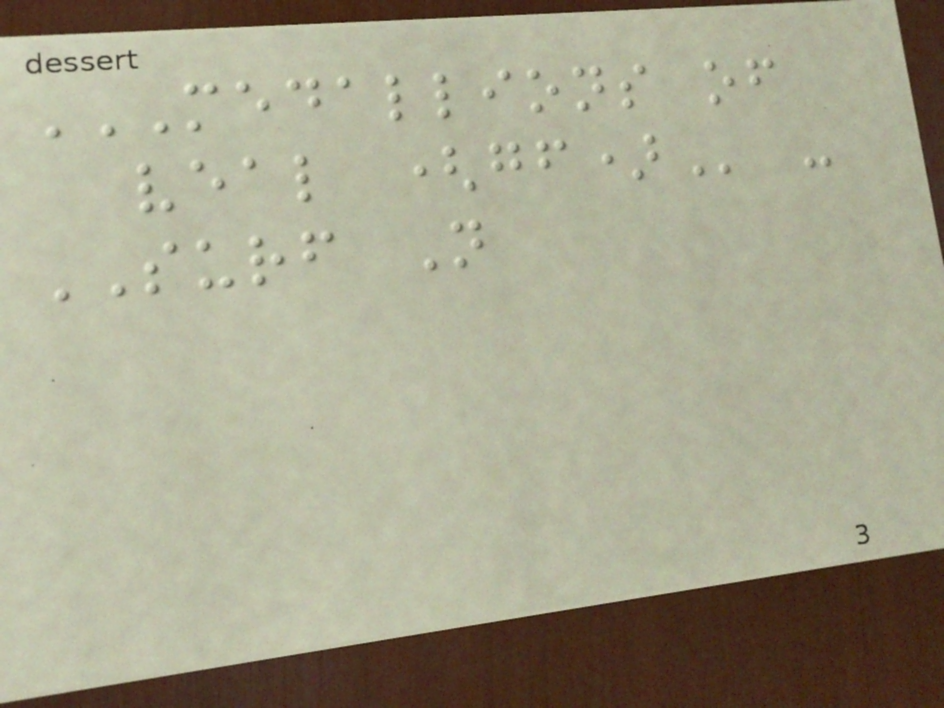MEDALLIONS OF
VEAL (GF) -
SURF N
